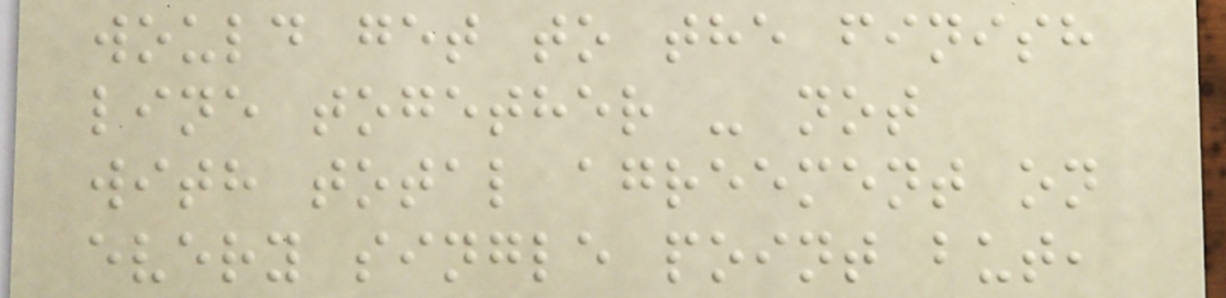would get to the finish
line together - not
with total agreement on
every single point but,
